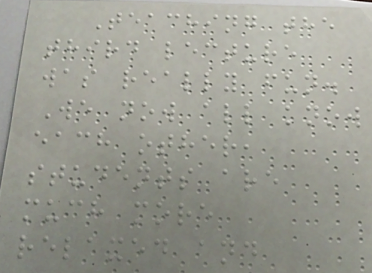Teaching the
third lecture
was really fun.
We now all know
each other,
students are
much more
relaxed and
